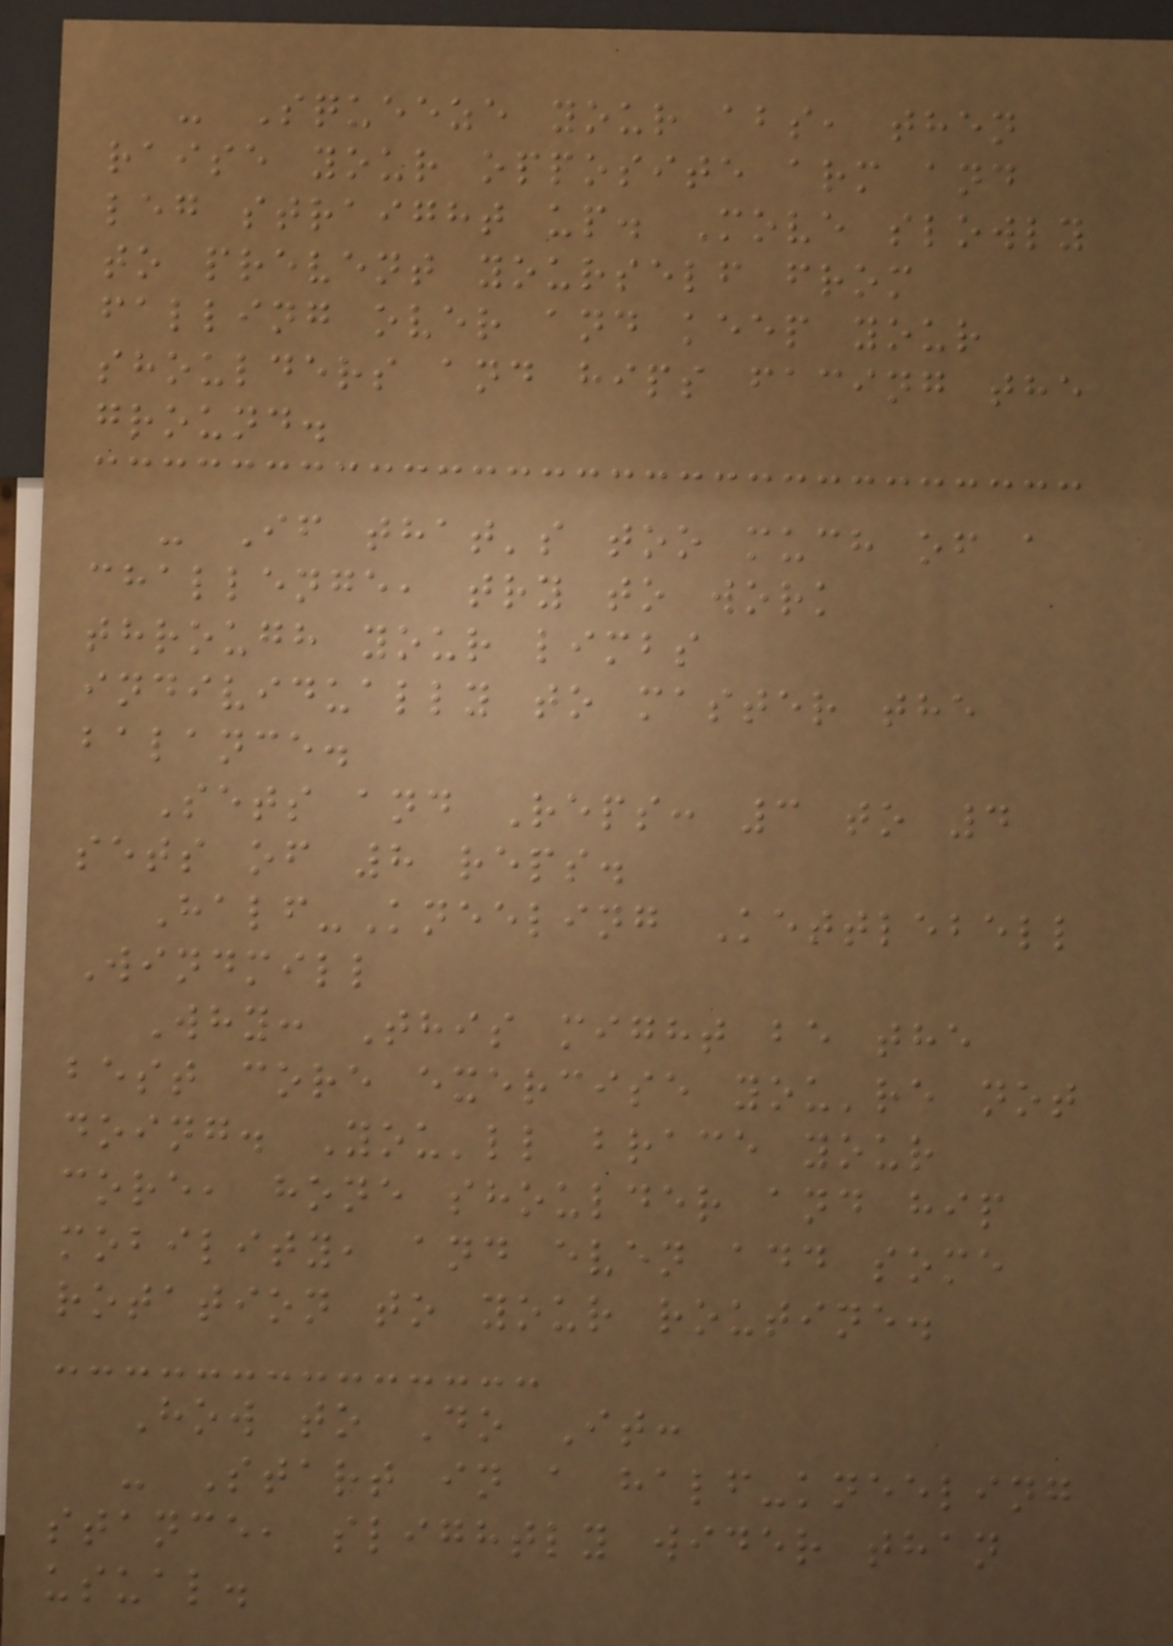- Squeeze your abs, then
raise your opposite arm and
leg straight up. Move slowly
to prevent yourself from
falling over and keep your
shoulders and hips facing the
ground.
- If that's too much of a
challenge, try to work
through your limbs
individually to master the
balance.
Sets and Reps: 3 to 4
sets of 8 reps.
Half-Kneeling Kettlebell
Windmill
Why: This might be the
best core exercise you're not
doing. You'll brace your
core, hone shoulder and hip
mobility, and even add some
rotation to your routine.
How to Do It:
- Start in a half-kneeling
stance, slightly wider than
usual.
